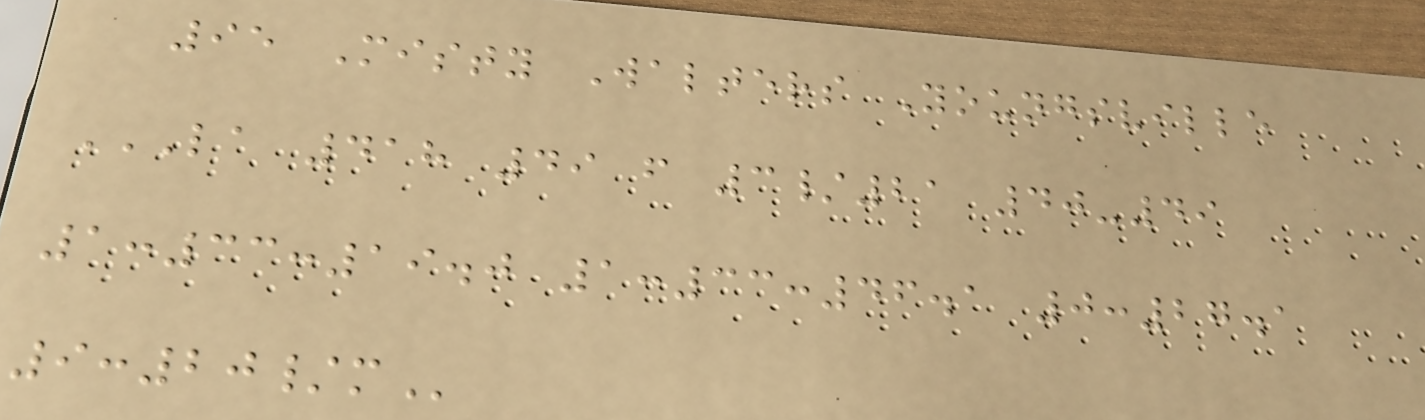95 Misty Walters Youngsville
LA 418 49 F 3/21 40-49
1:33:19.0 1:33:46.1 0:27.1
9:20/M
